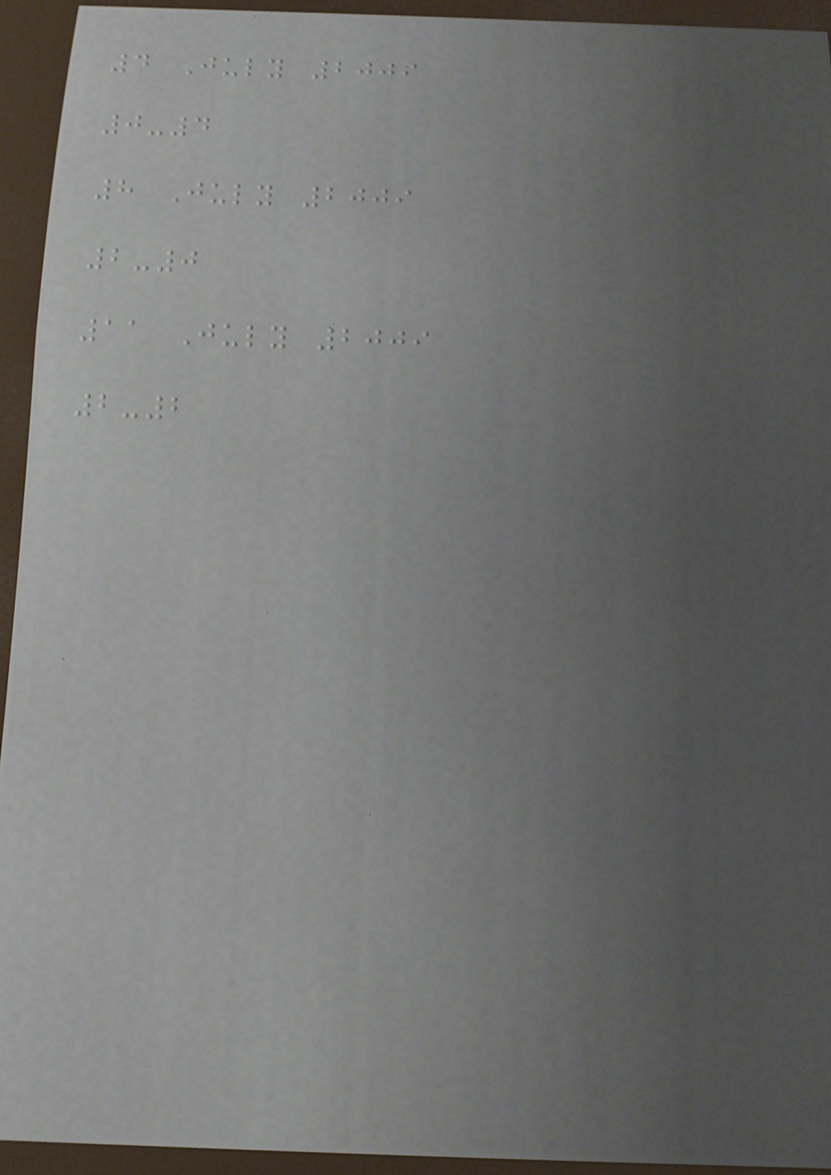4 July 2009
0-4
8 July 2009
2-0
11 July 2009
2-2
